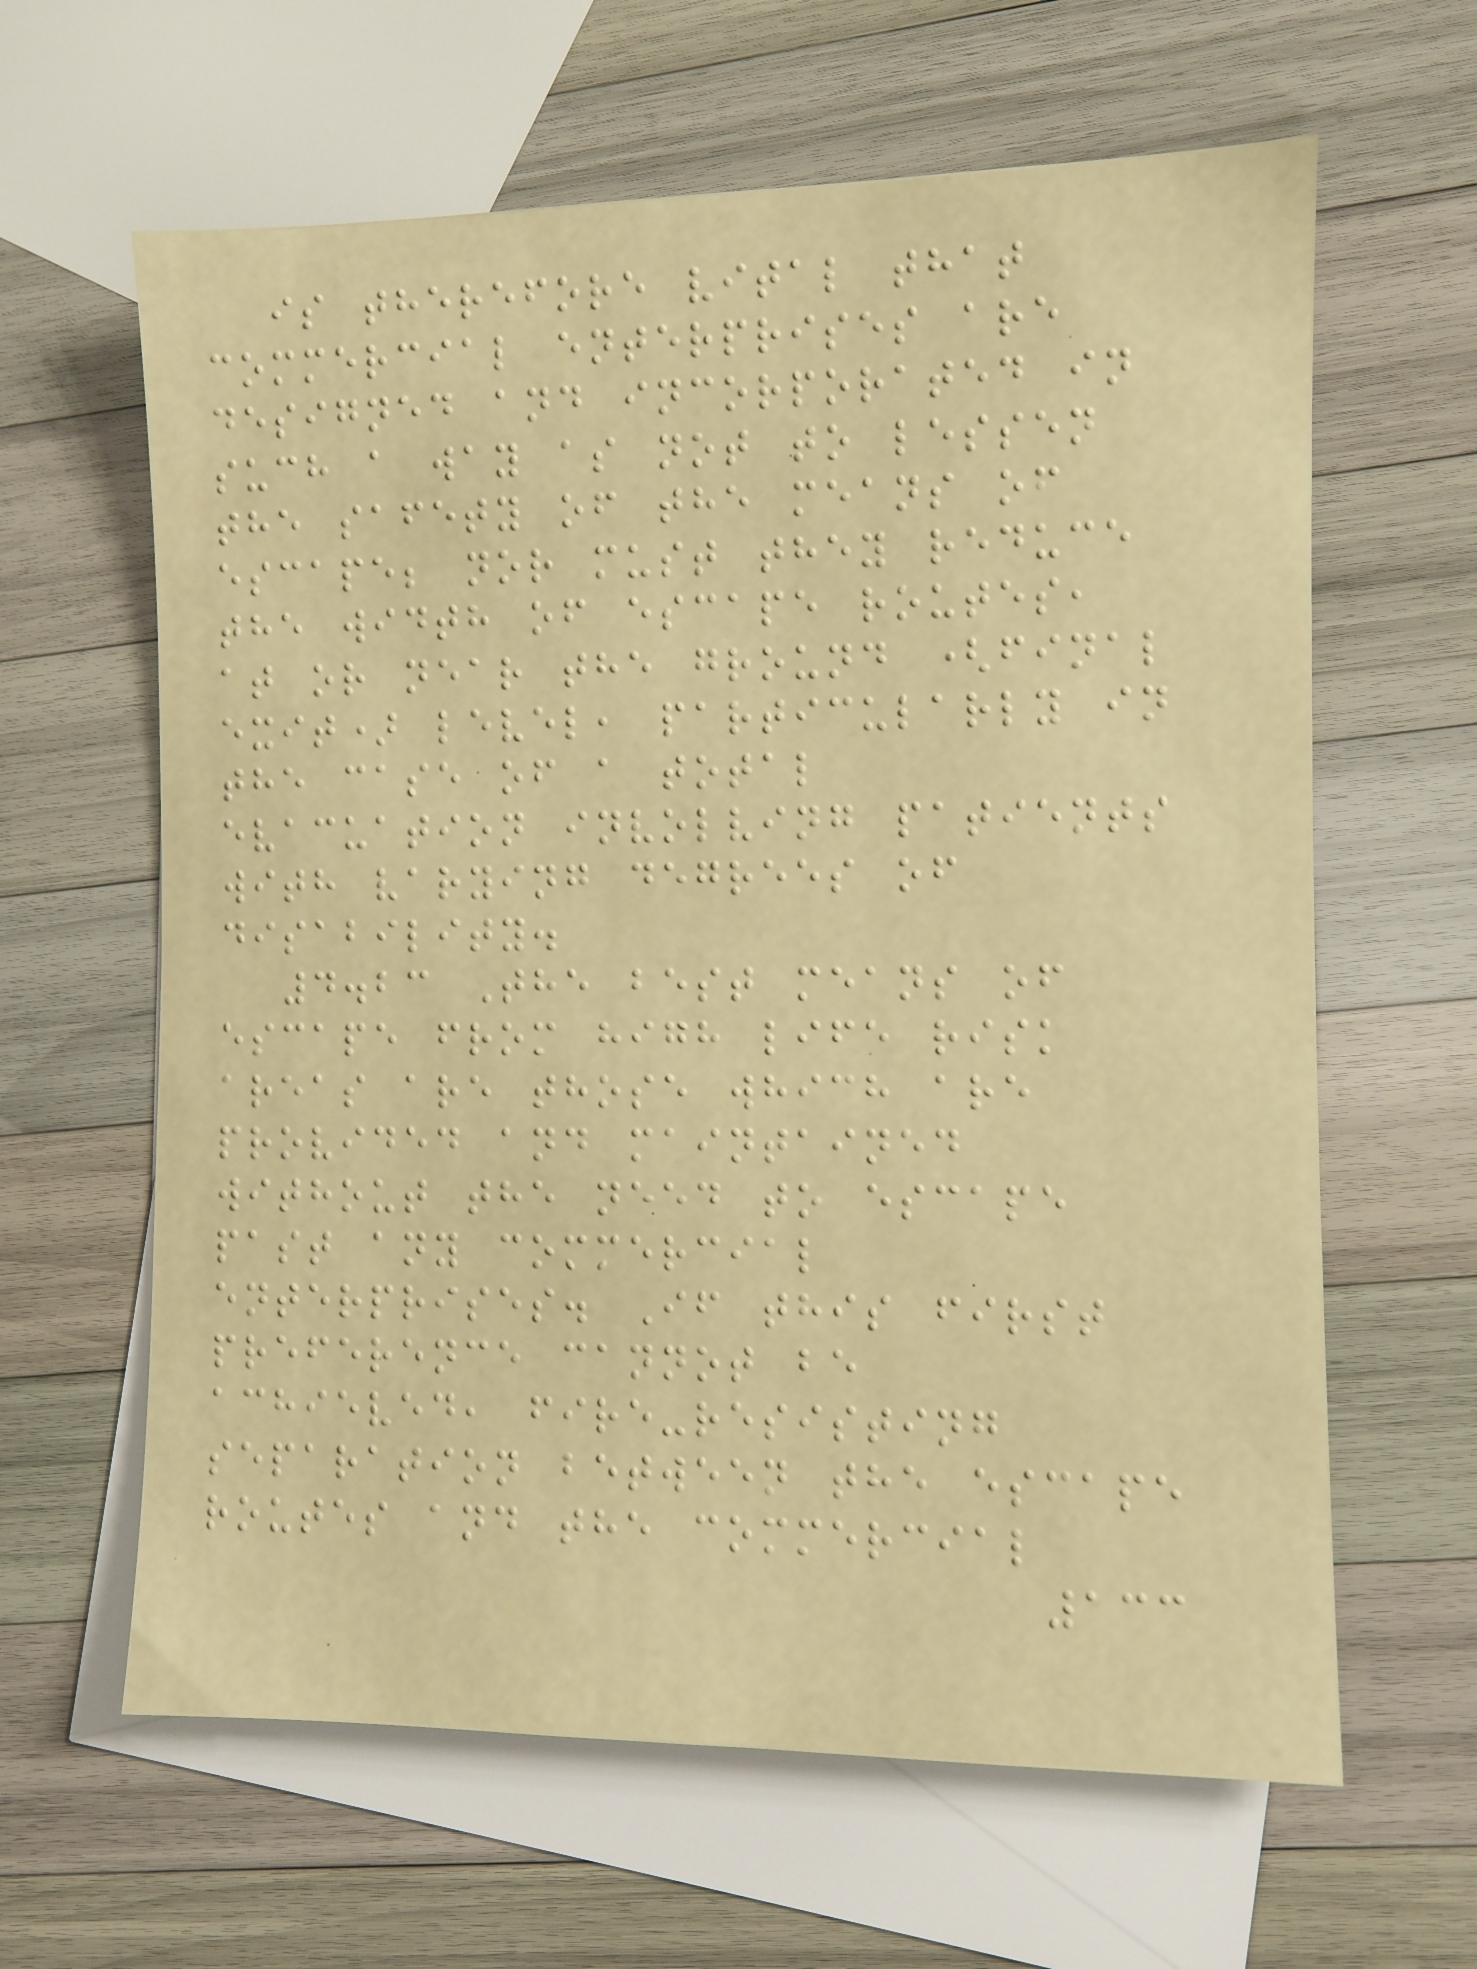is therefore vital that
commercial enterprises are
designed and incorporated in
such a way as not to lessen
the safety of the means of
escape; nor must they reduce
the width of escape routes,
at or near the ground (final
exit) level, particularly in
the case of a total
evacuation involving patients
with varying degrees of
disability.
4.23 The best means of
escape from high life risk
areas are those which are
provided and maintained
without the need to escape
past any commercial
enterprises. If this first
preference cannot be
achieved, fire-resisting
separation between the escape
routes and the commercial
133
